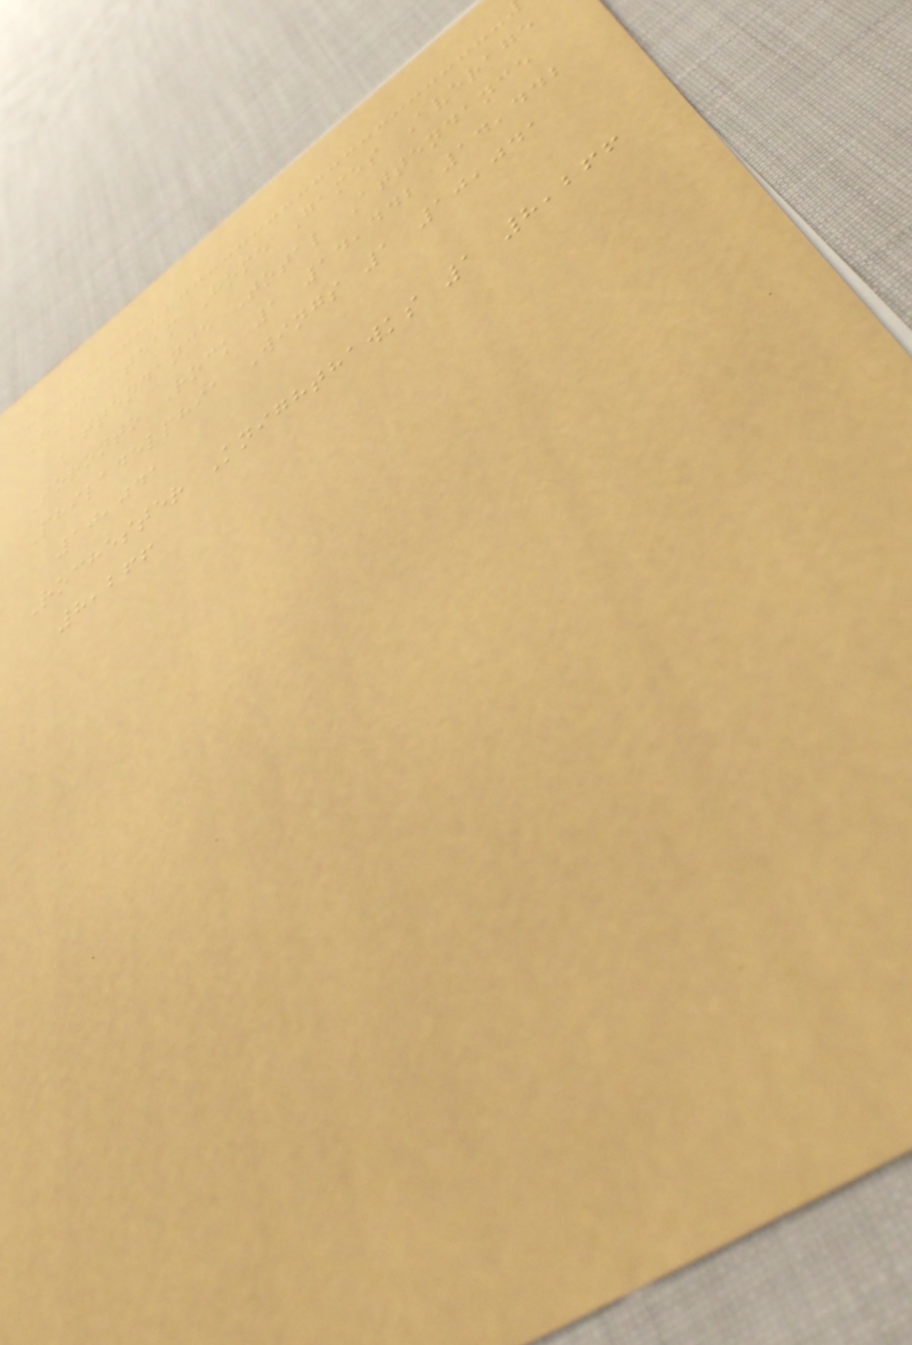Home Team Home Games Average
Attendance Total Attendance
Toronto Rock 1 14,442 14,442
Philadelphia Wings 1 10,041
10,041
Rochester Knighthawks 1 8,266
8,266
